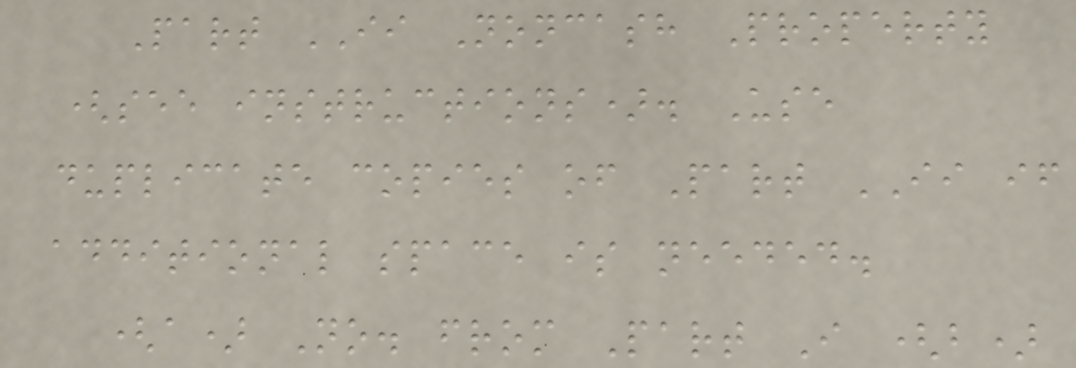Part II Noncash Property
(see instructions). Use
duplicate copies of Part II if
additional space is needed.
(a) No. from Part I (b)
